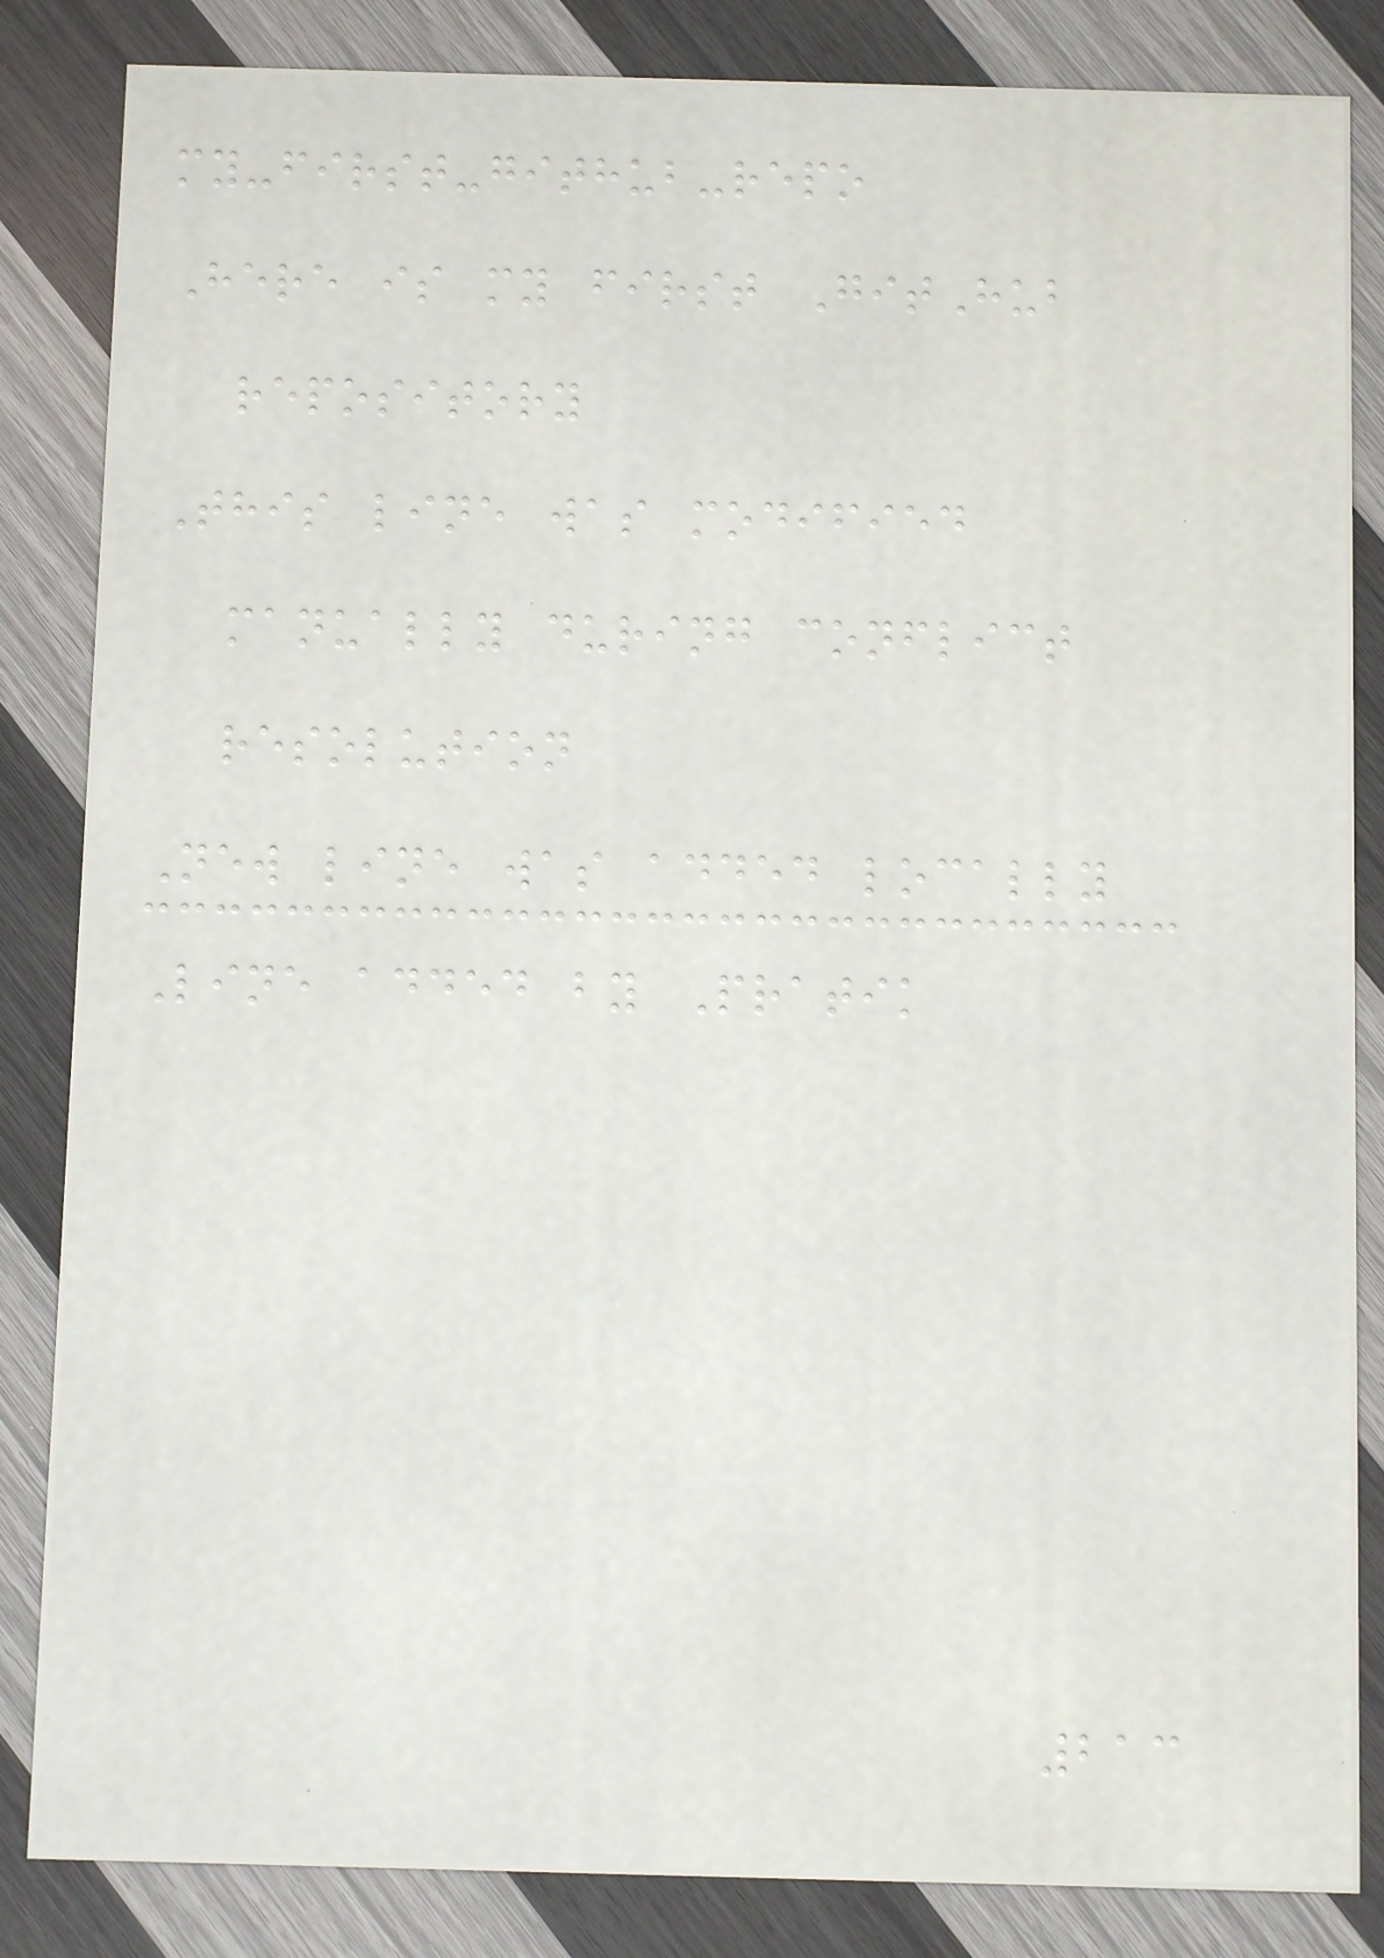my-first-github-repo
Here is my first GitHub
repository
This line was modified
manually during conflict
resolution
New line was added locally
Line added by Pratik
213
